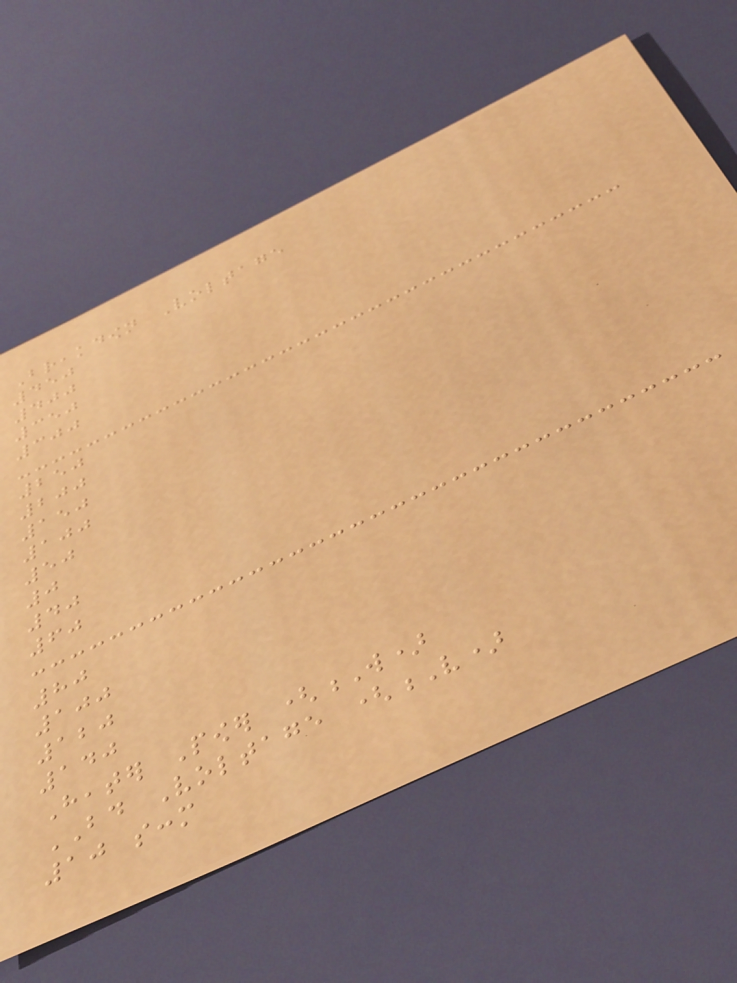Breakdown Voltage
450
400
350
300
250
200
150
100
50
0
40
60
80
100
120
140
Heater Power (W)
BD Voltage (V)
10 sccm
